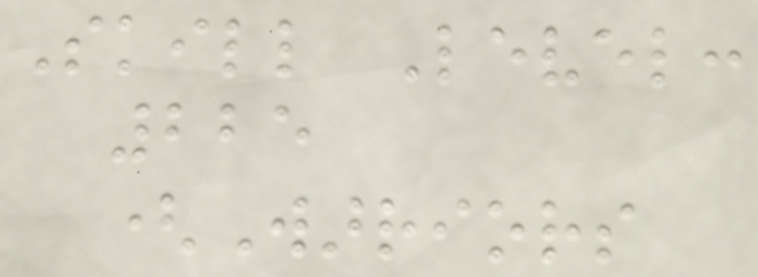Skill Level:
225
(Warriors
